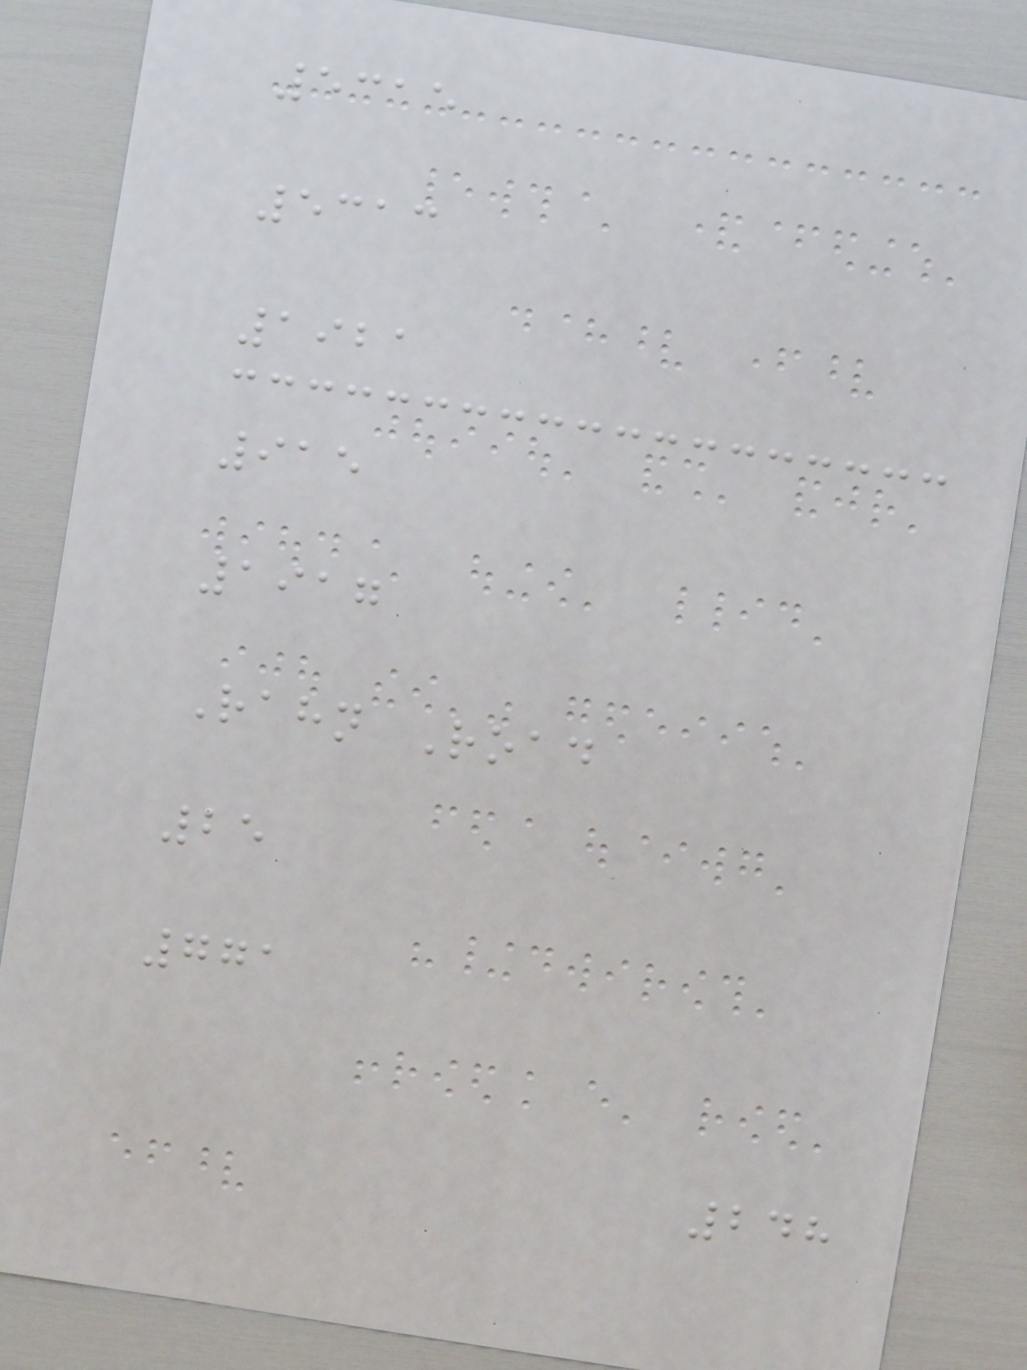5315
5313
1921
915
1917
Rahn Road
25
771
248
